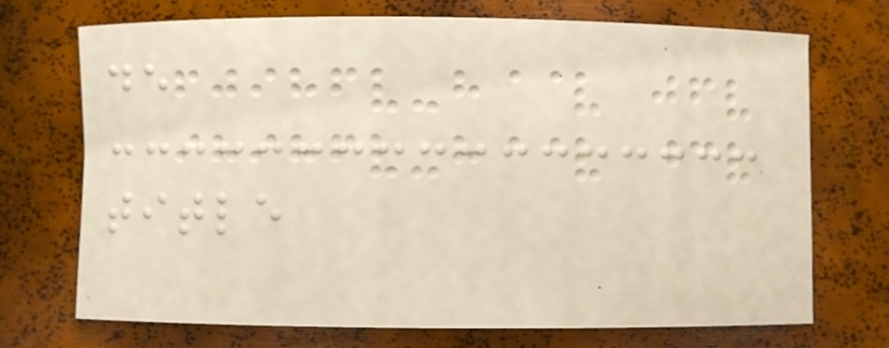de
title
